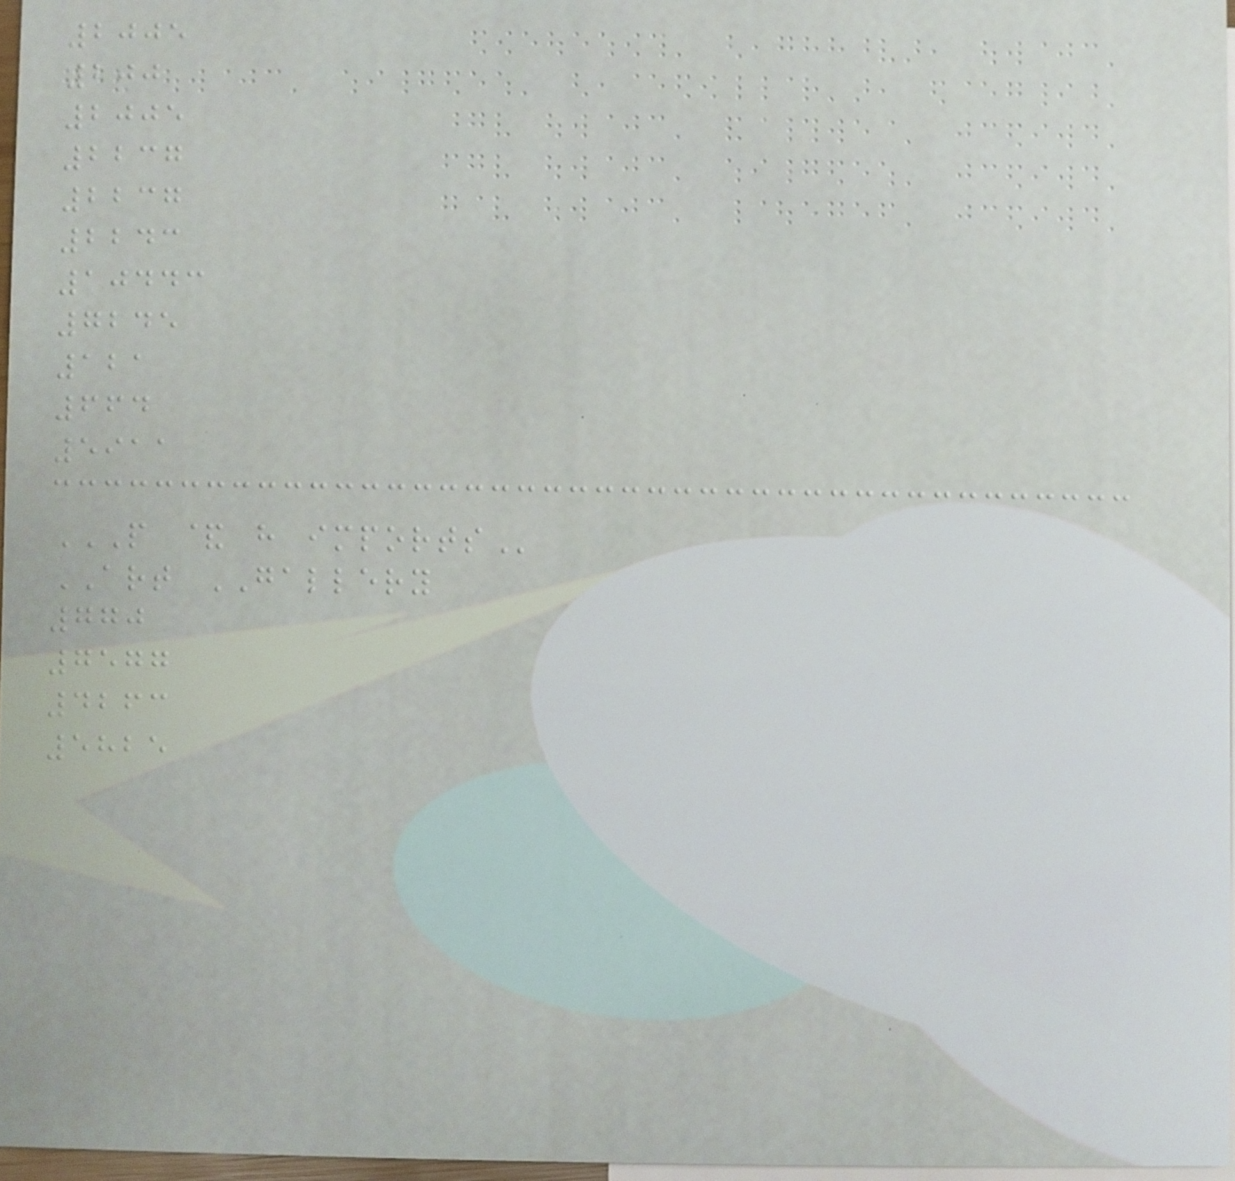2005
200
2005
2237
2237
2243
10443
7245
121
664
5911
P & H IMPORTS
ART GALLERY
770
7577
4263
5825
